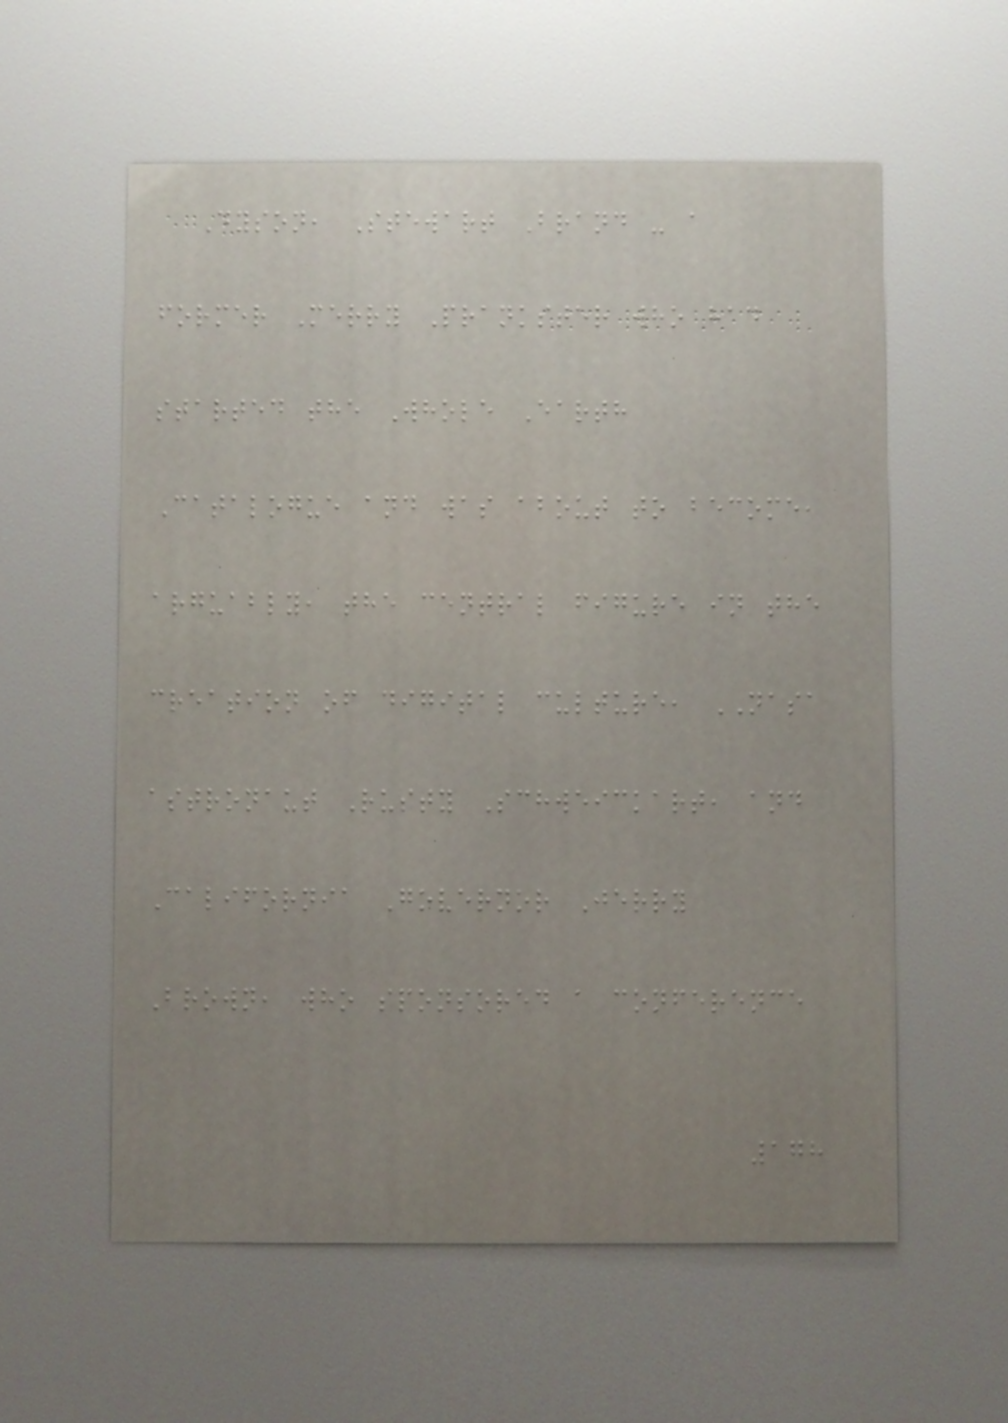Dyson, Stewart Brand - a
former Merry Prankster who had
started the Whole Earth
Catalogue and was about to become,
arguably, the central figure in the
creation of digital culture, NASA
astronaut Rusty Schweickart, and
California Governor Jerry
Brown, who sponsored a conference
178
